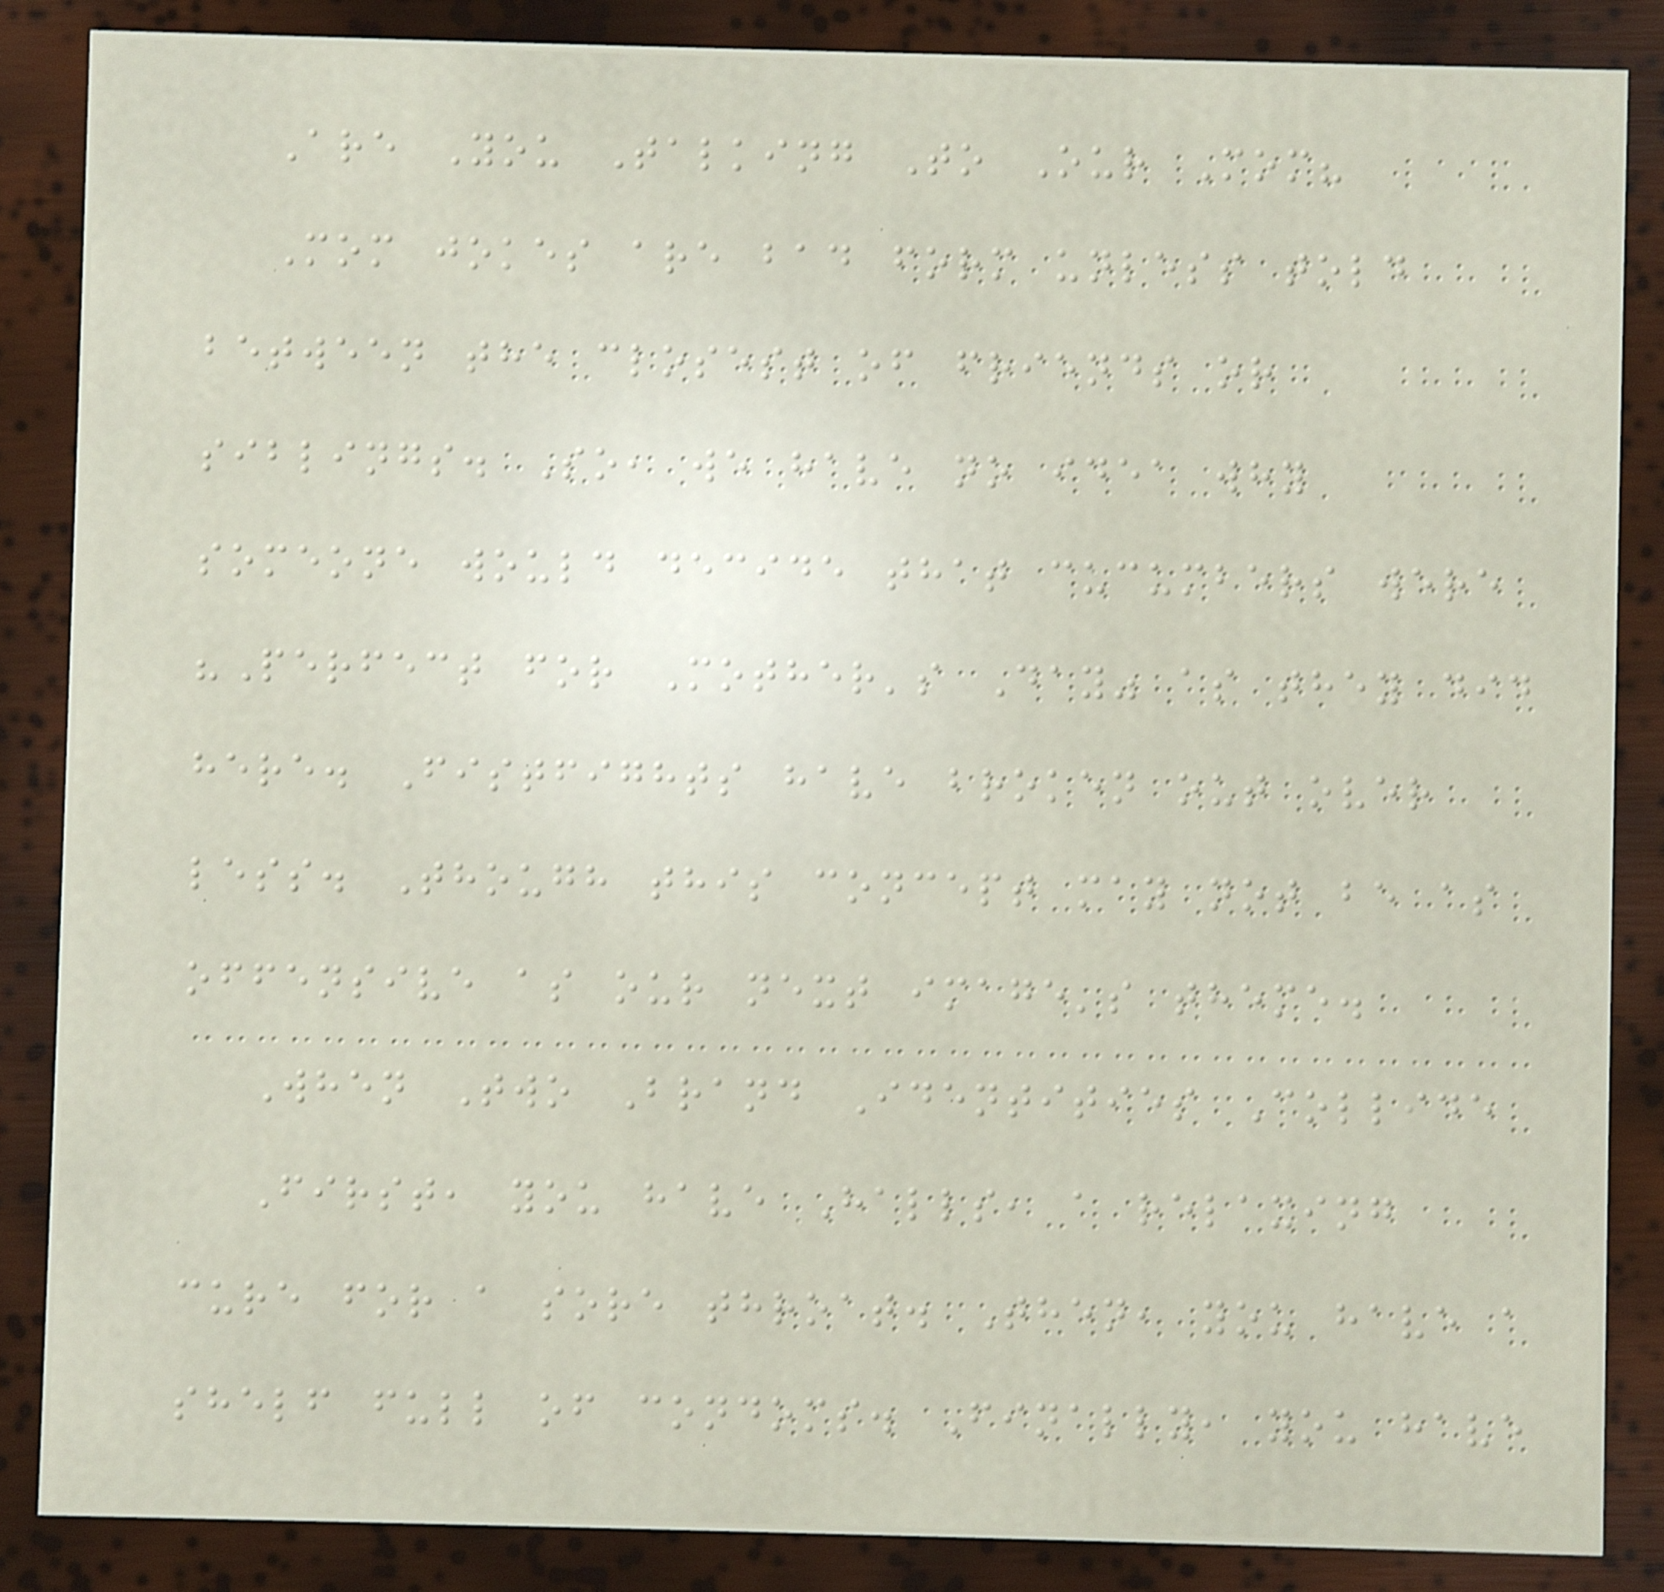Are You Talking To Our Mom?
Mom jokes are bad form unless told
between the closest of friends or
siblings. So, we have no idea why
someone would decide that cucumbers were
"Perfect for Mother's Day" as they did
here. Fistfights have broken out over
less. Though this concept may not be as
offensive as our next image's theme.
When Two Brand Identities Collide
First, you have Halls, a relaxing
cure for a sore throat. Then, you have a
shelf full of condoms. Finally, you have
